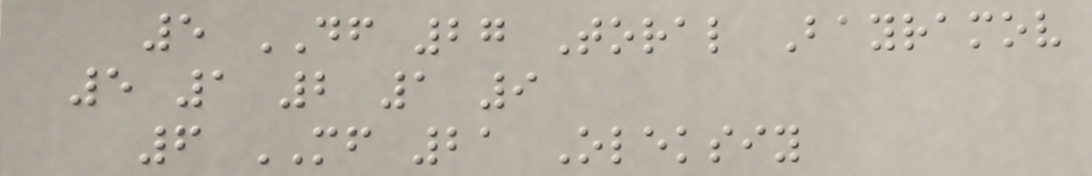5 DF 27 Toral Bayramov
5 1 2 1 9
6 MF 21 Oleksiy
